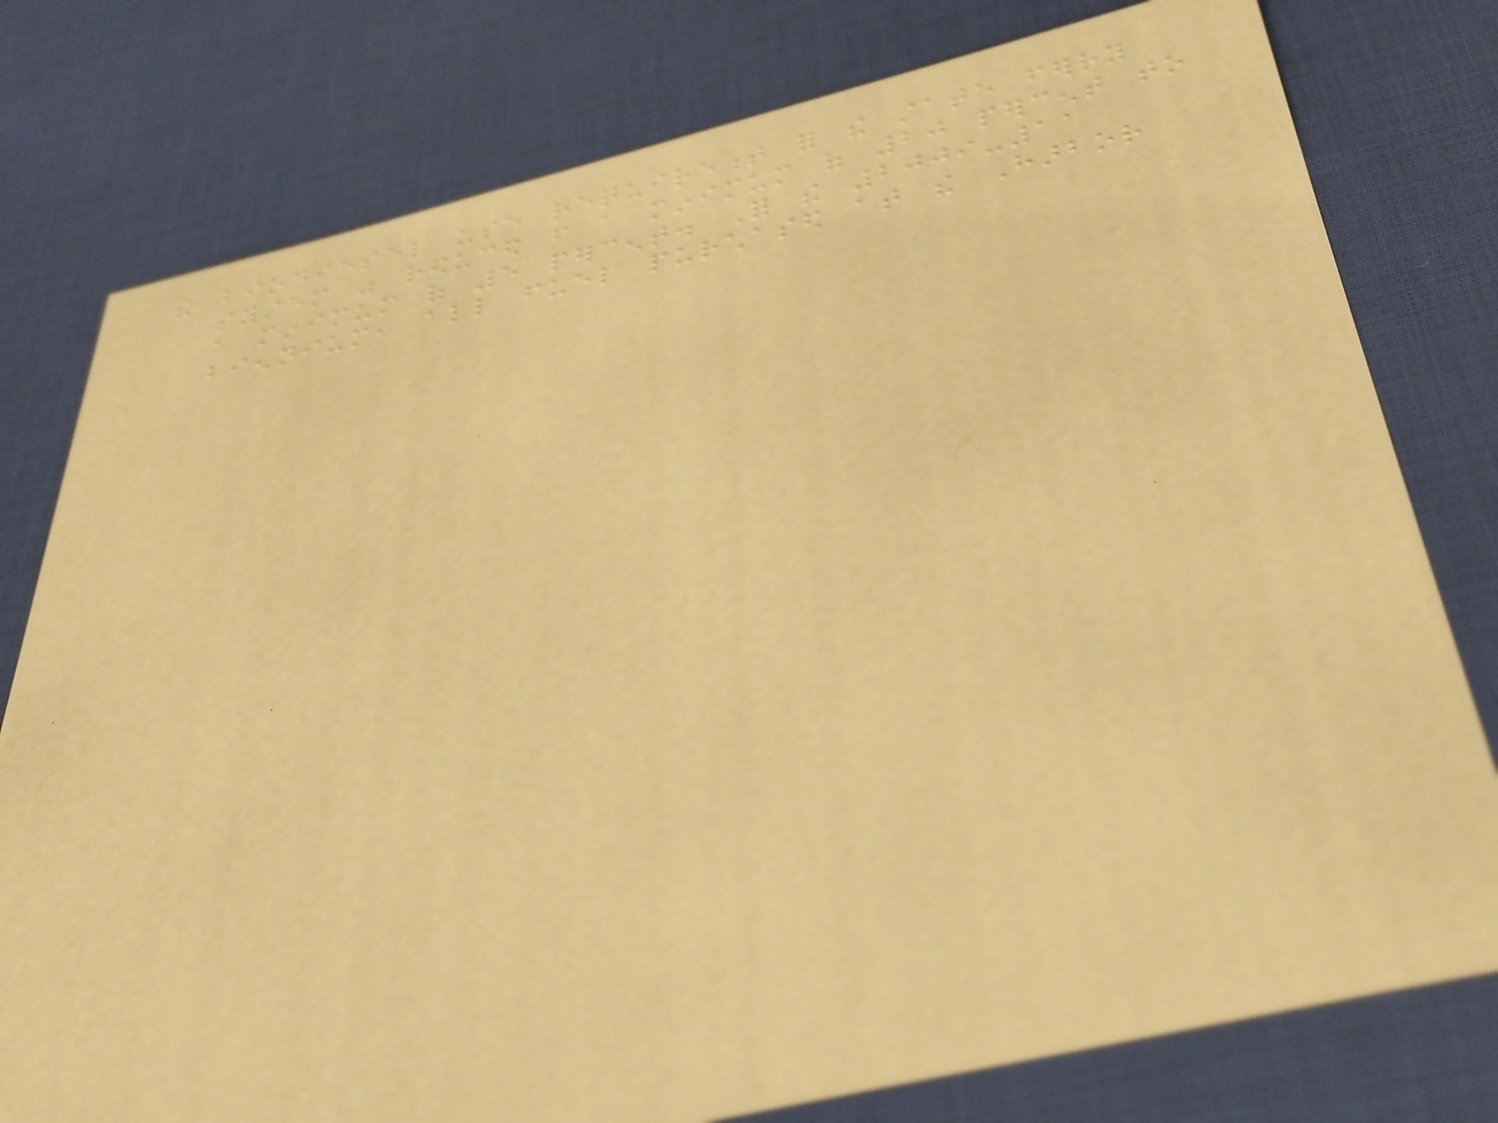the biodiesel use requirement for the state ferry
system was reduced from a minimum of 20 percent to
a minimum of 5 percent. For the 2009-11
biennium, all fuel purchased at the Harbor
